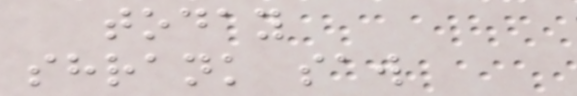today
shrank saw
